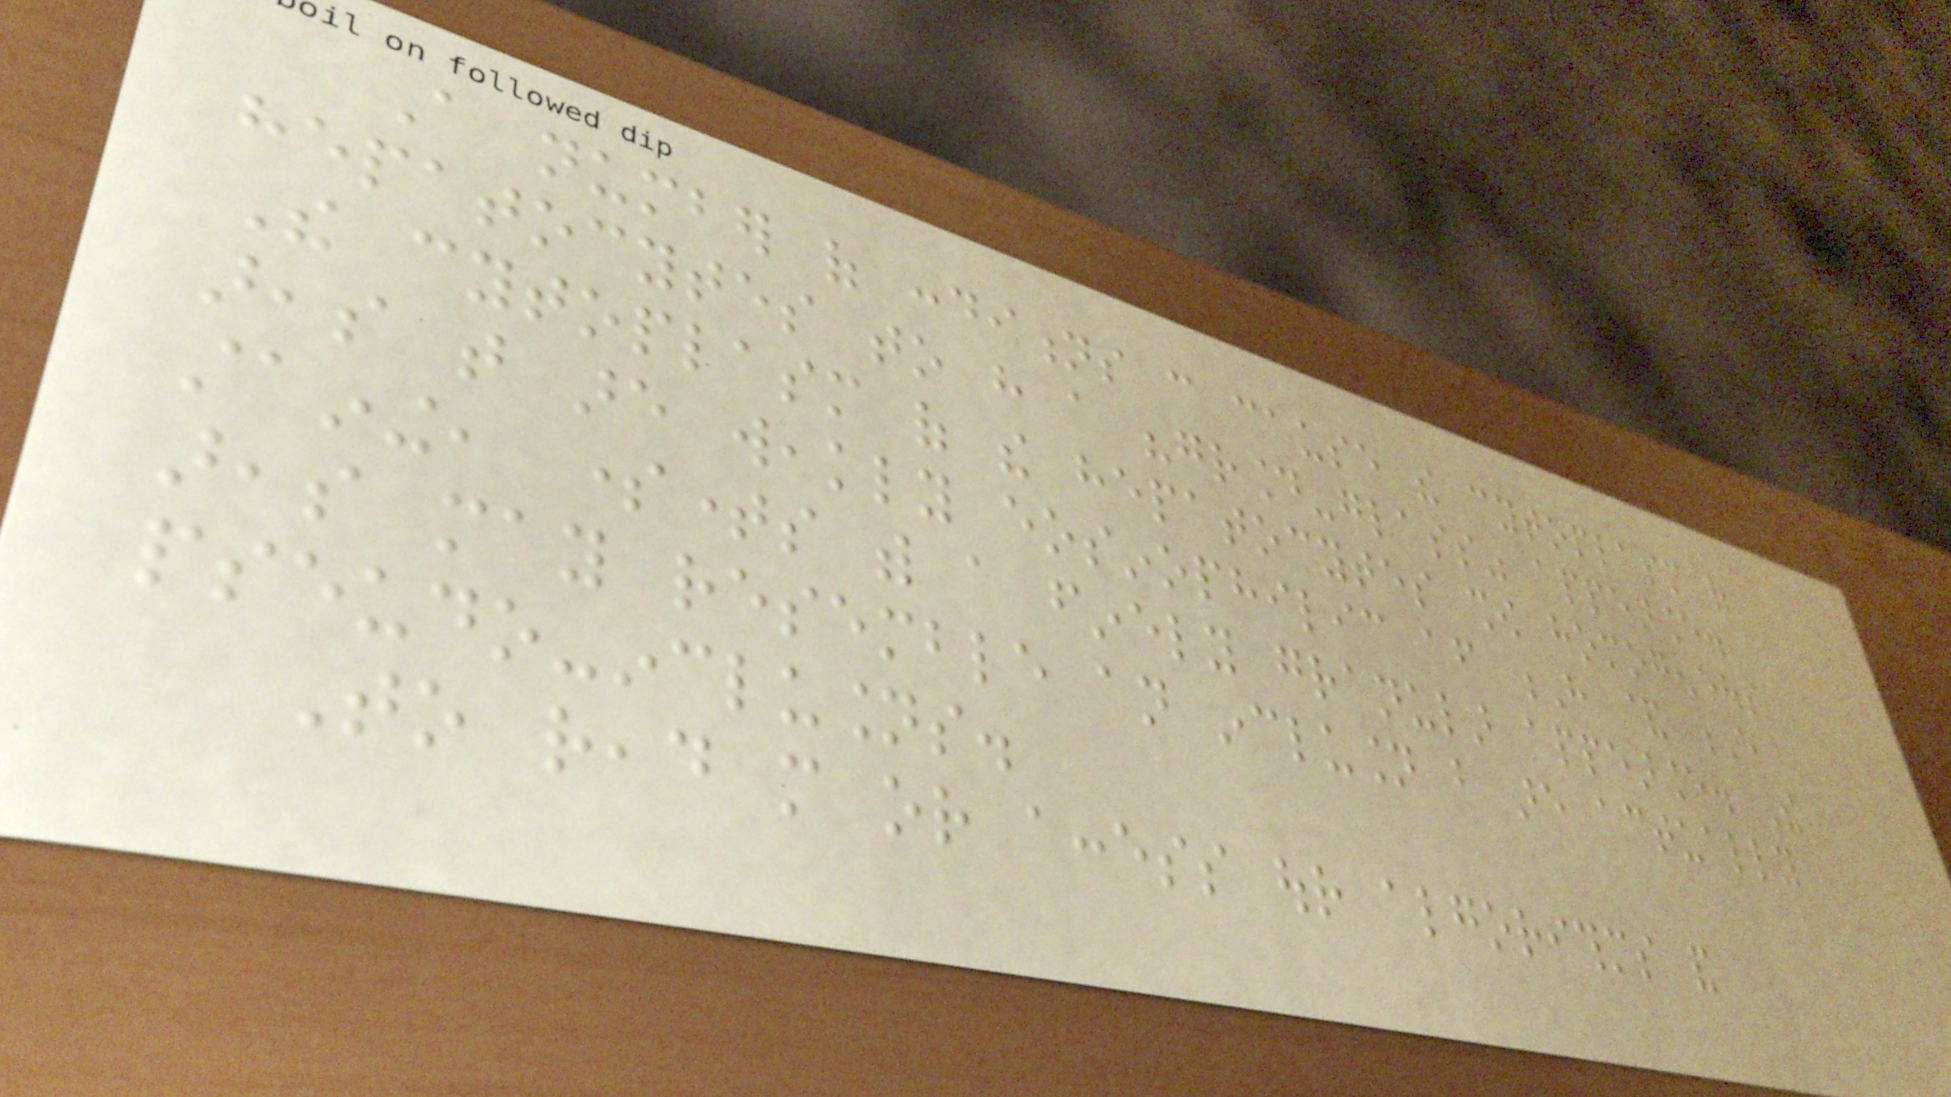A number of conditions can cause the cytoplasm of
hepatocytes to have a "ground-glass" appearance.
The cytoplasm of the hepatocytes show homogeneous
areas that are weakly eosinophilic after H & E
staining, sometimes with a finely granular appearance. The
areas may resemble an inclusion but are actually
pseudo-inclusions.
To read more or access our algorithms and
